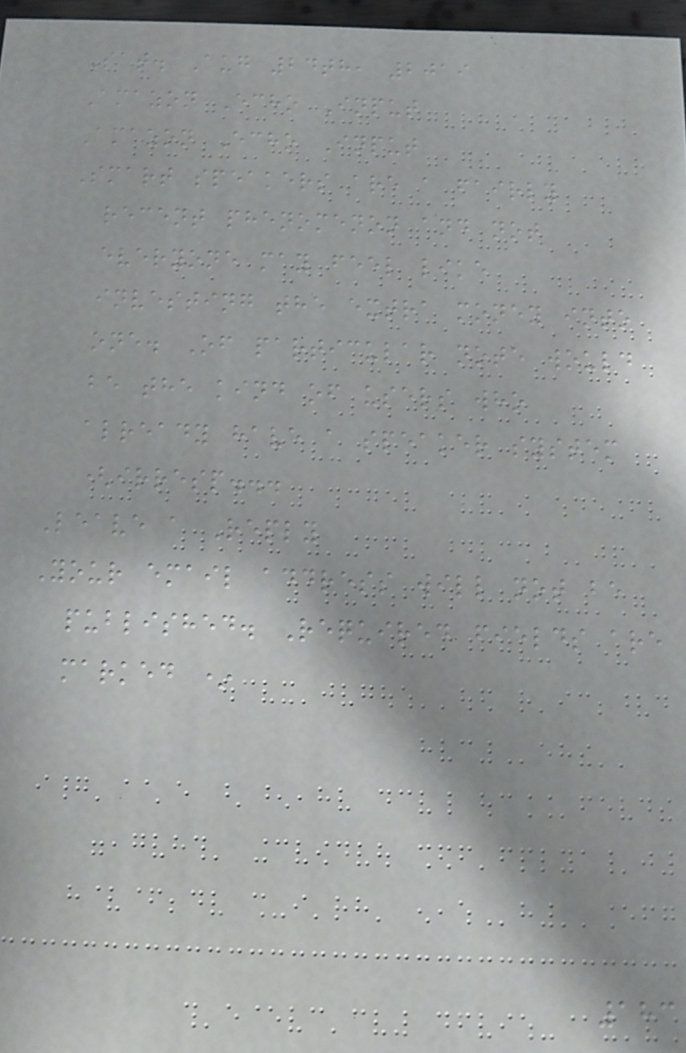Sat. Aug 24th, 2019
Amazon Echo Input
Amazon Echo Input
Smart speakers are a fairly
recent phenomenon and not
everyone may feel like
investing the extra money into
one. Of particular note would
be the kind of users who
already have a speaker system
(irresp...
Leave a Reply
Your email address will not be
published. Required fields are
marked *
183
